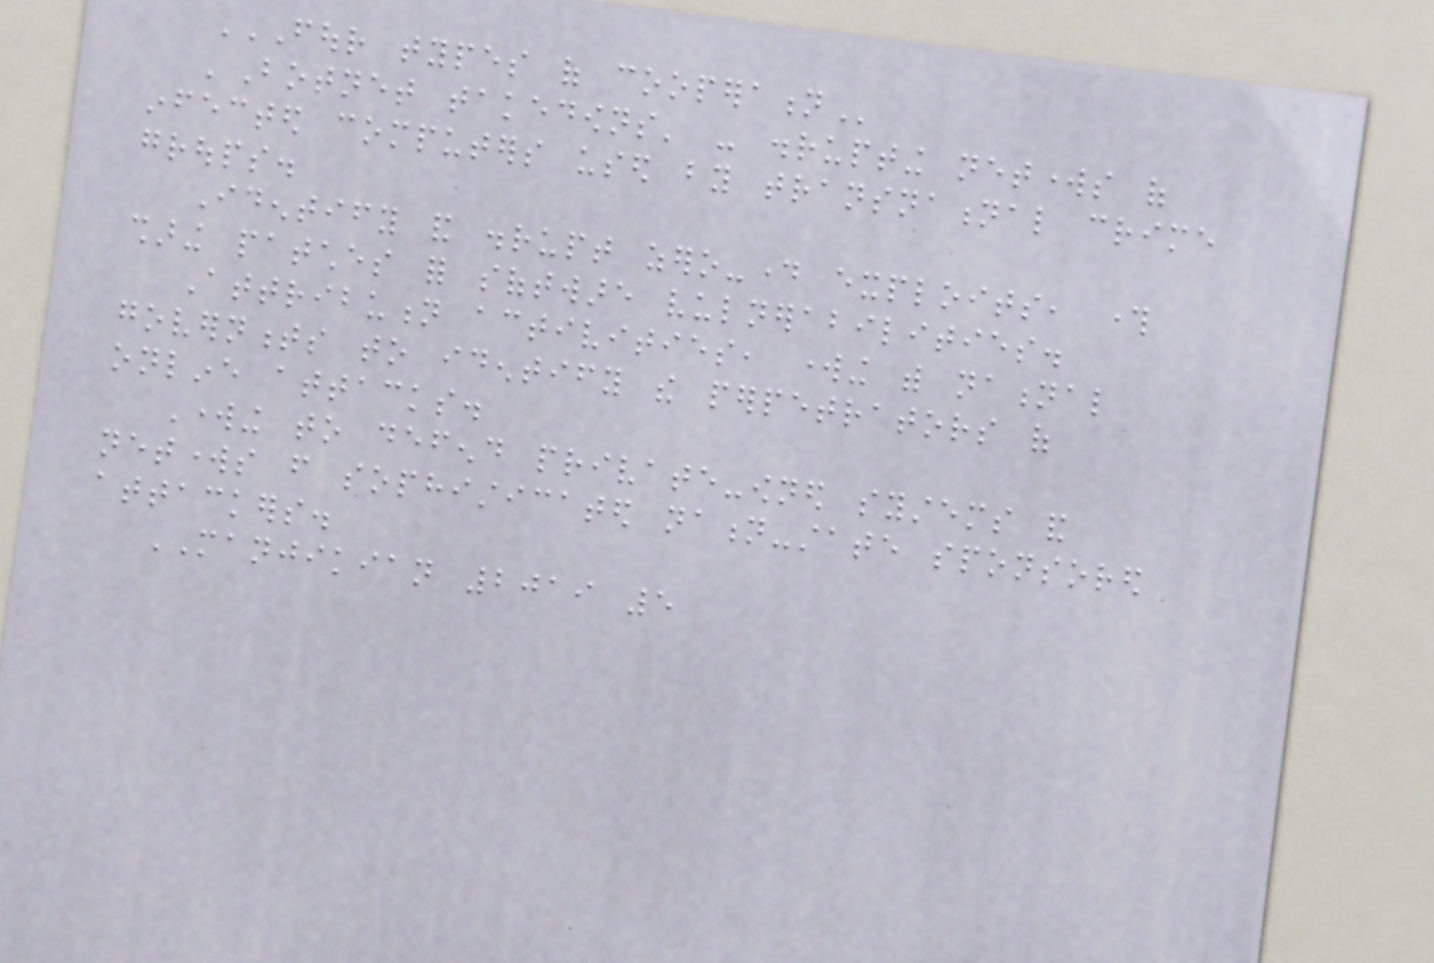FOUR TYPES OF COOPERATION
'Botnet takedowns' - disrupting networks of
infected computers used by transnational crime
groups.
Identify and disrupt zero-day exploits, through
sharing patches for software vulnerabilities.
Attribution activities, working with national
governments to identify the perpetrators of
online attacks.
Working to defend private-owned systems and
networks from sophisticated nation-state sponsored
attackers.
MANJIKIAN 2019 5
